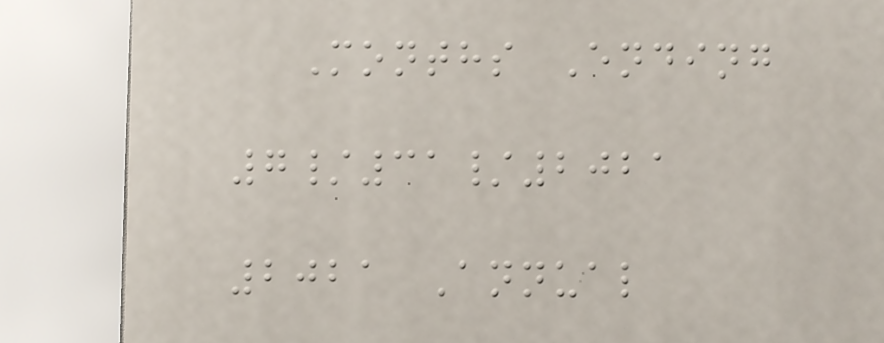Months Ending
7/31/2021
2021 Annual
